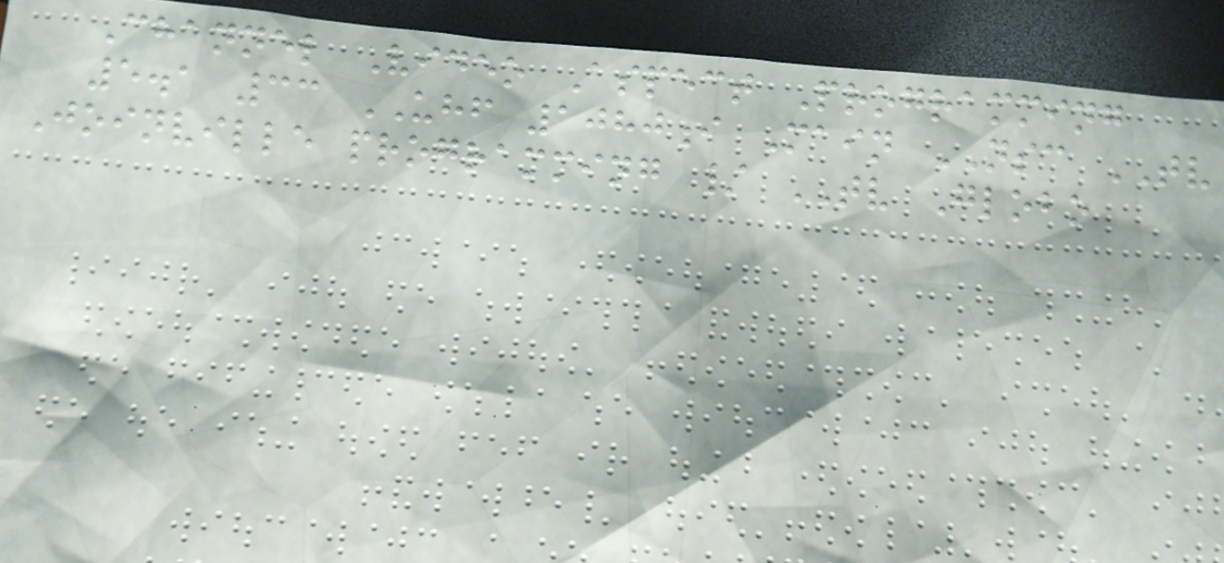Channel Video Aspect Programming
5.1 33 UHF 1080i Main NSC TV
Joinville programming / TV Globo
